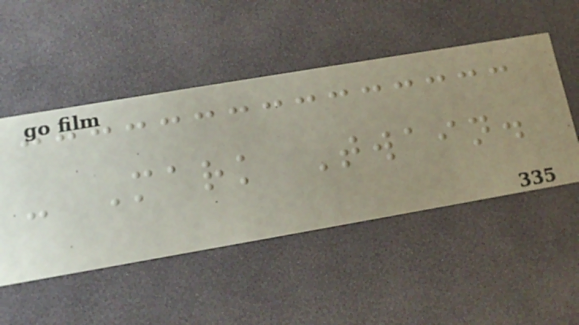- Mark Twain.
